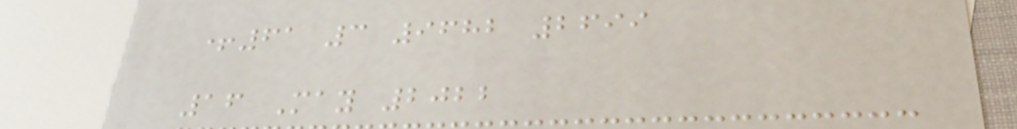+61 3 9682 2699
16 May 2022
